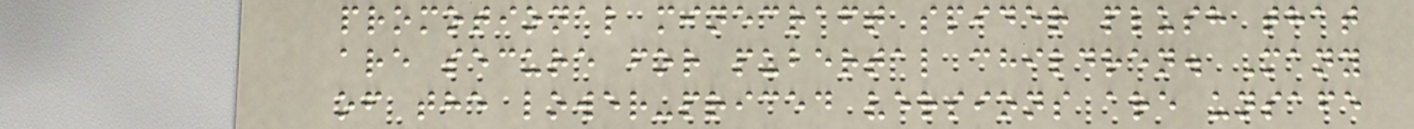promotional minecraft spider plush that
are secure for pubertal children. Many
of the lower-priced versions are unsafe
